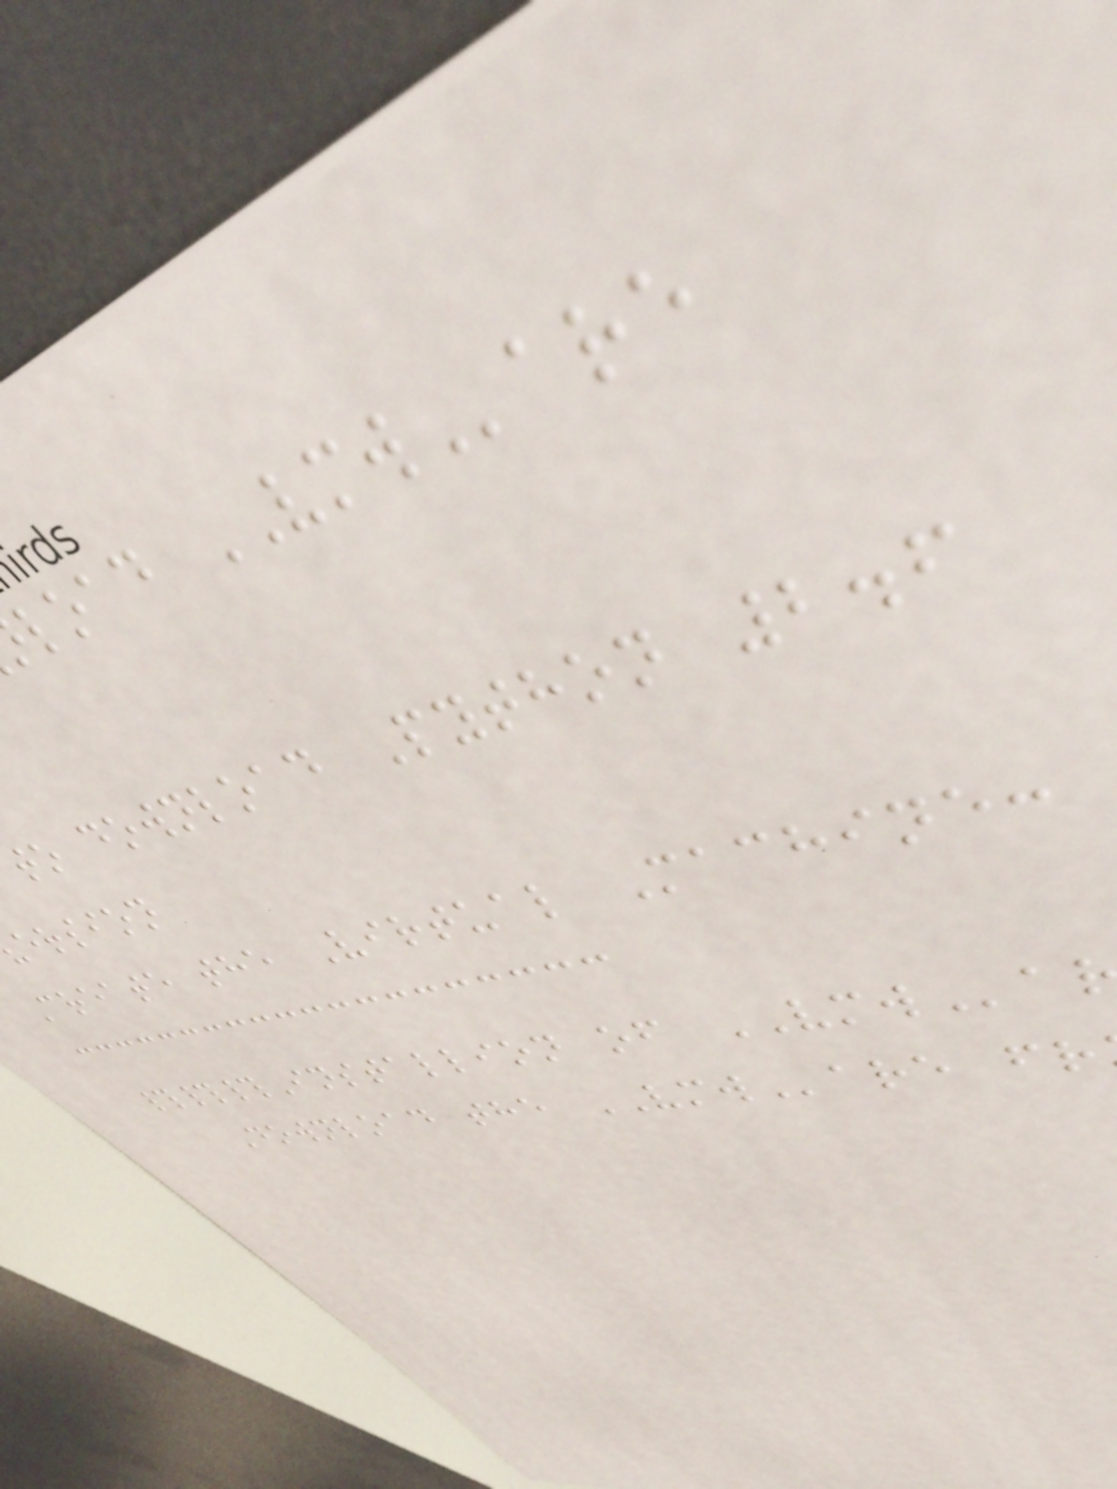load VMWare
to download Python 2.6
ersion
Create the Virtual Machine:
###Installion of VMWa
Download the VMWare fr
